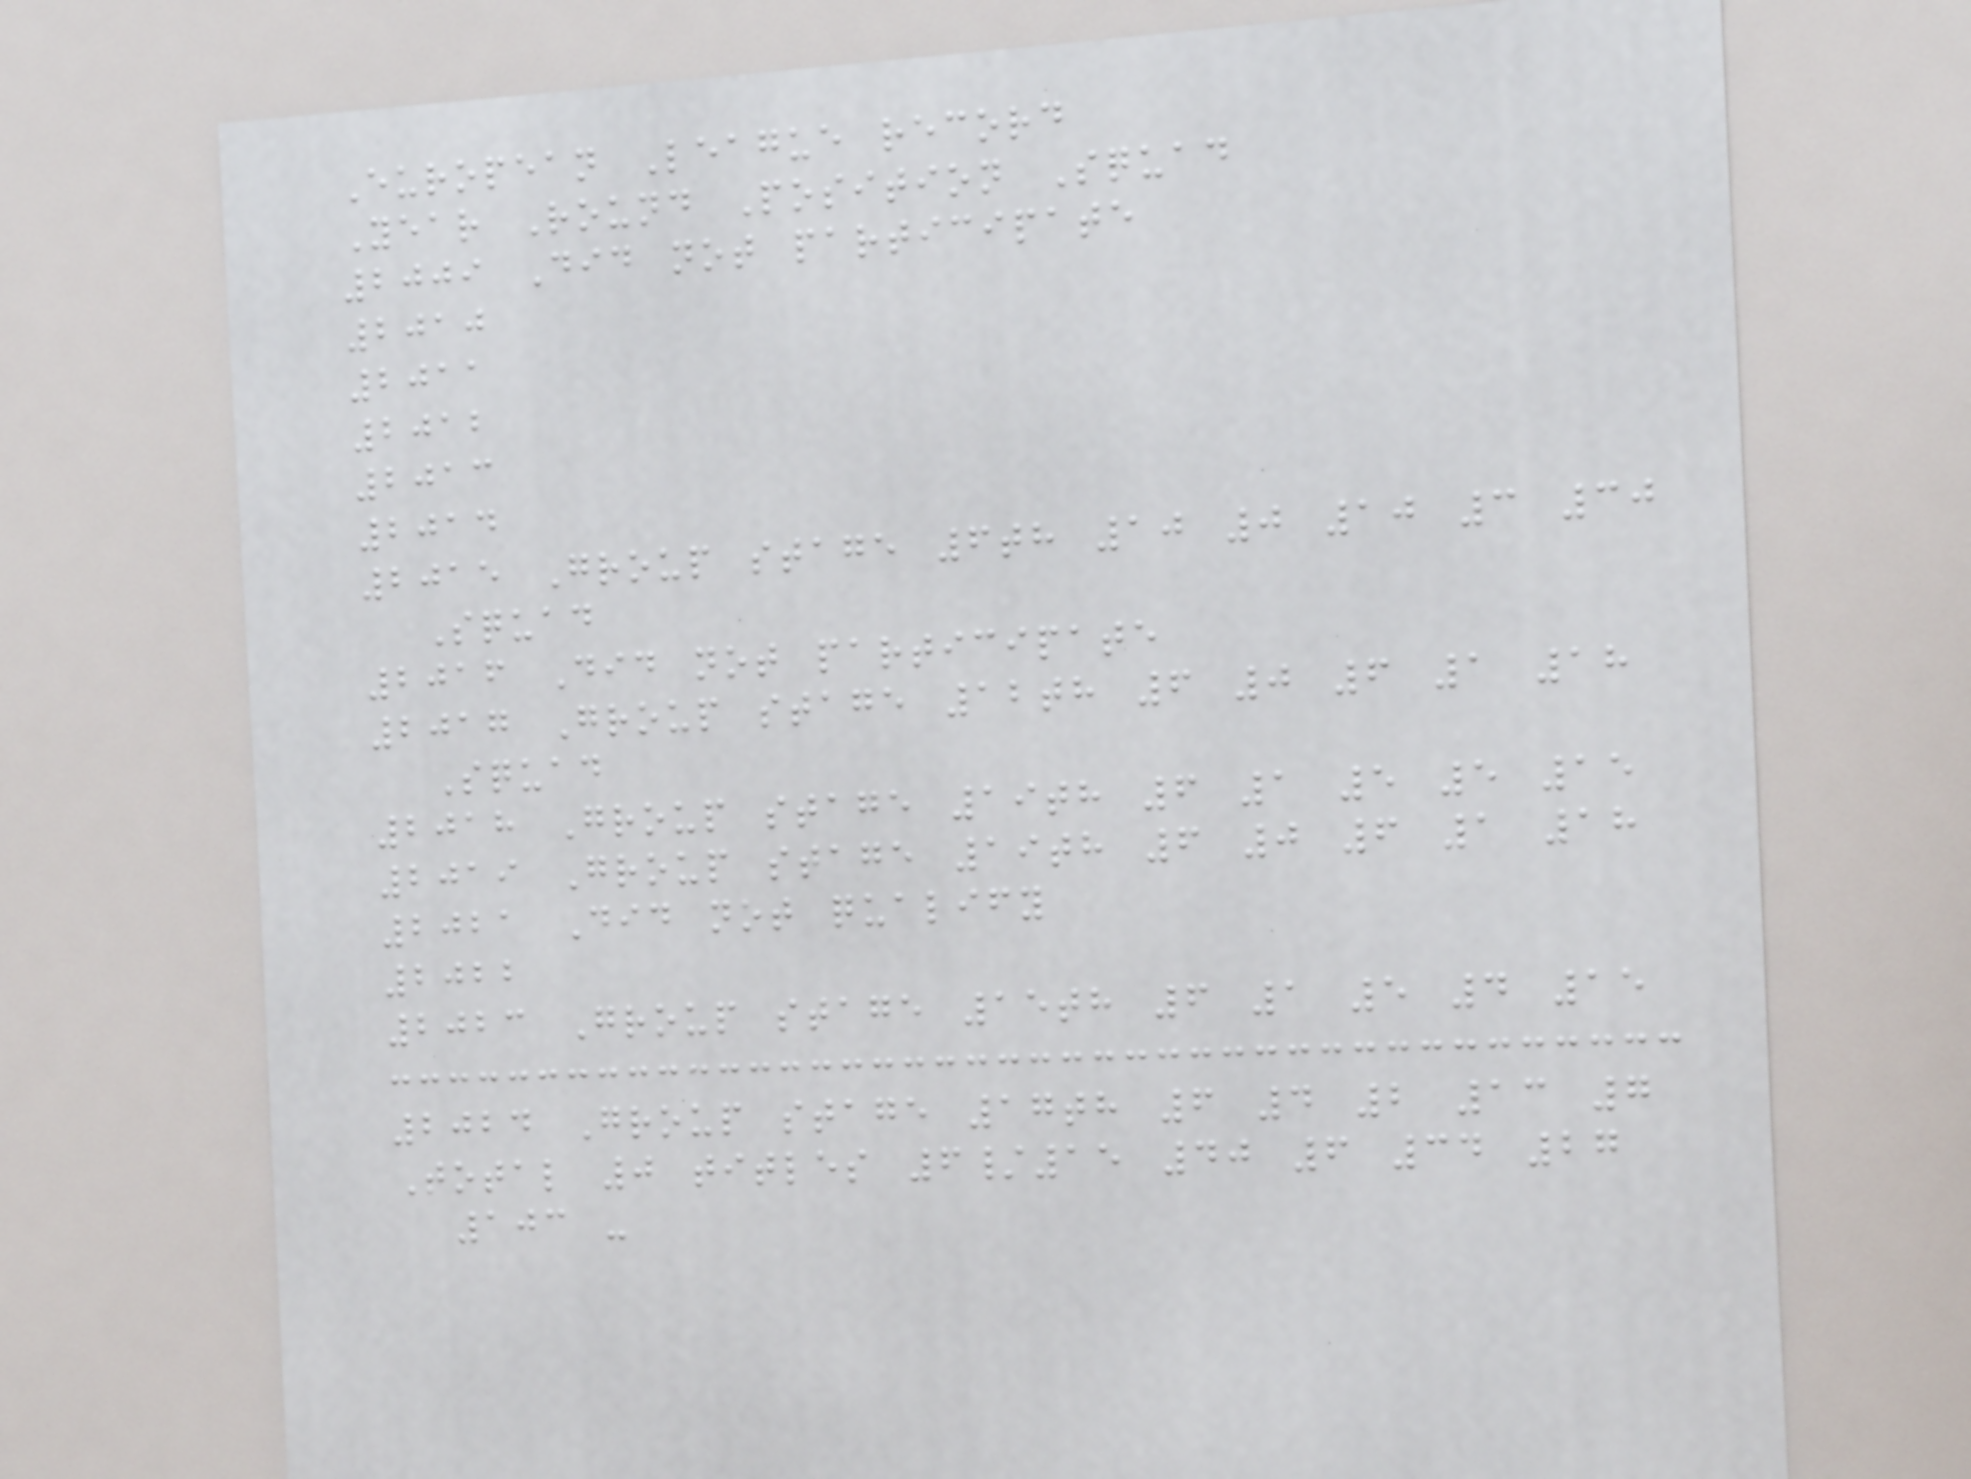European League record
Year Round Position Squad
2009 Did not participate
2010
2011
2012
2013
2014
2015 Group stage 6th 10 0 10 3 30
Squad
2016 Did not participate
2017 Group stage 12th 6 0 6 1 18
Squad
2018 Group stage 19th 6 1 5 5 15
2019 Group stage 19th 6 0 6 1 18
2021 Did not qualify
2022
2023 Group stage 15th 6 1 5 4 15
2024 Group stage 17th 6 4 2 13 7
Total 0 titles 6/15 40 6 34 27
103 -
